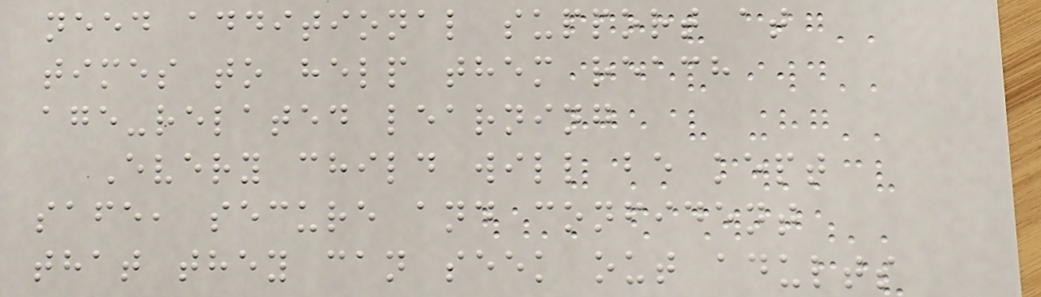need additional support at
times to help them reach
age-related learning
Every child will be kept
safe, secure and confident
that they can seek out adults
